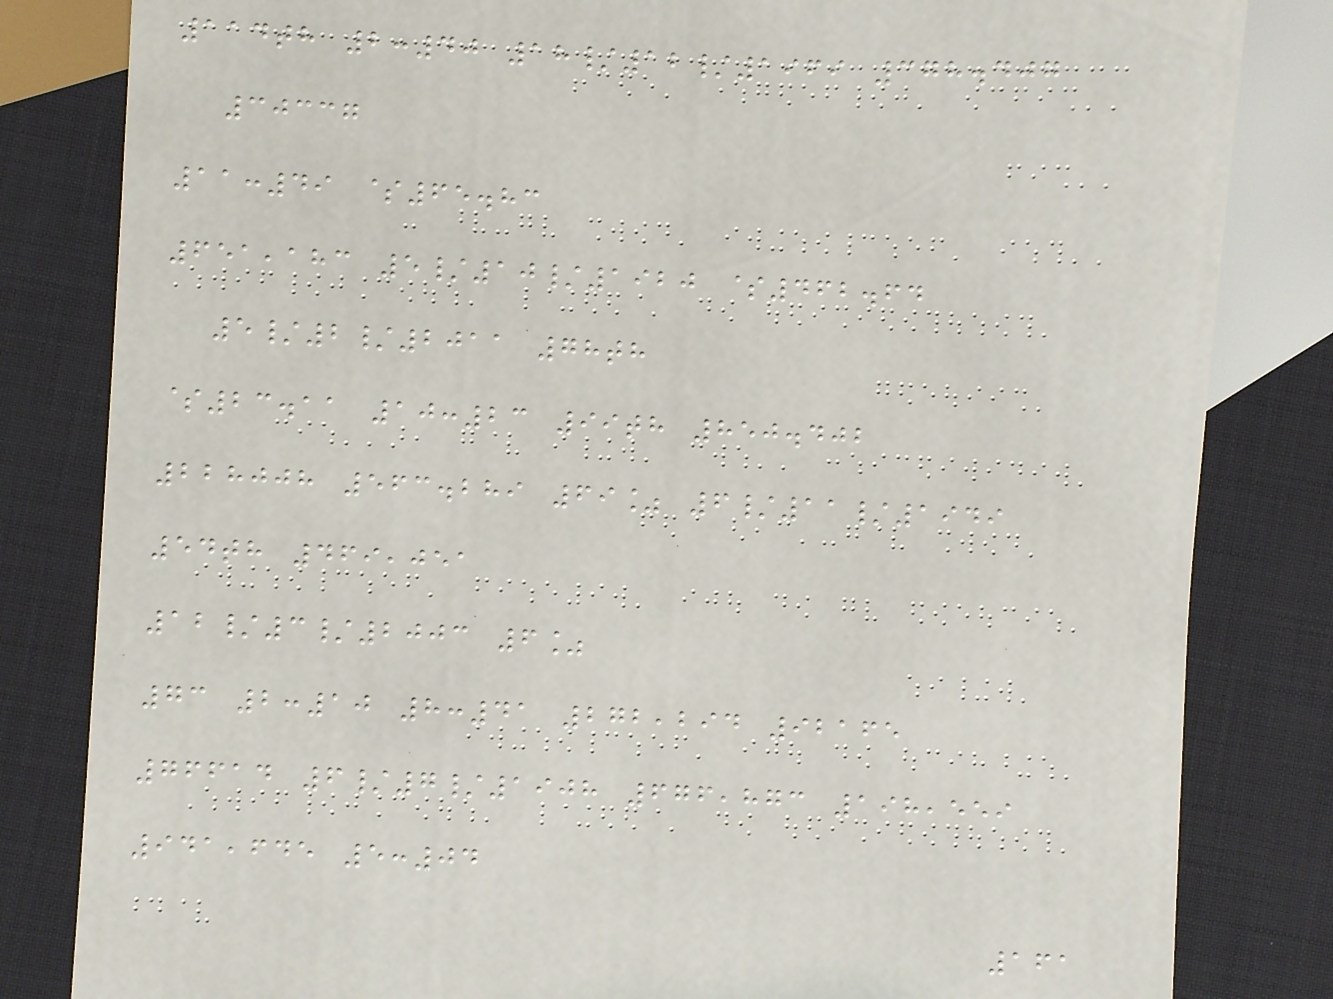114th 2:40 18/12/1969 378.407
30337
11:49 $65.83
651,183 5/10/1920 $462.64
5/2/2011 78th
$23.11 10:23 99th 850.402
228008 563.289 69% 6/11/1949
54th 469,051
12/3/2003 6%
73 2:10 8:41 272,294 92165
76614 6/7/1908 676,873 198,559
941,645 5:04
161
